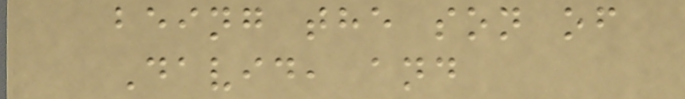being the son of
David, and
